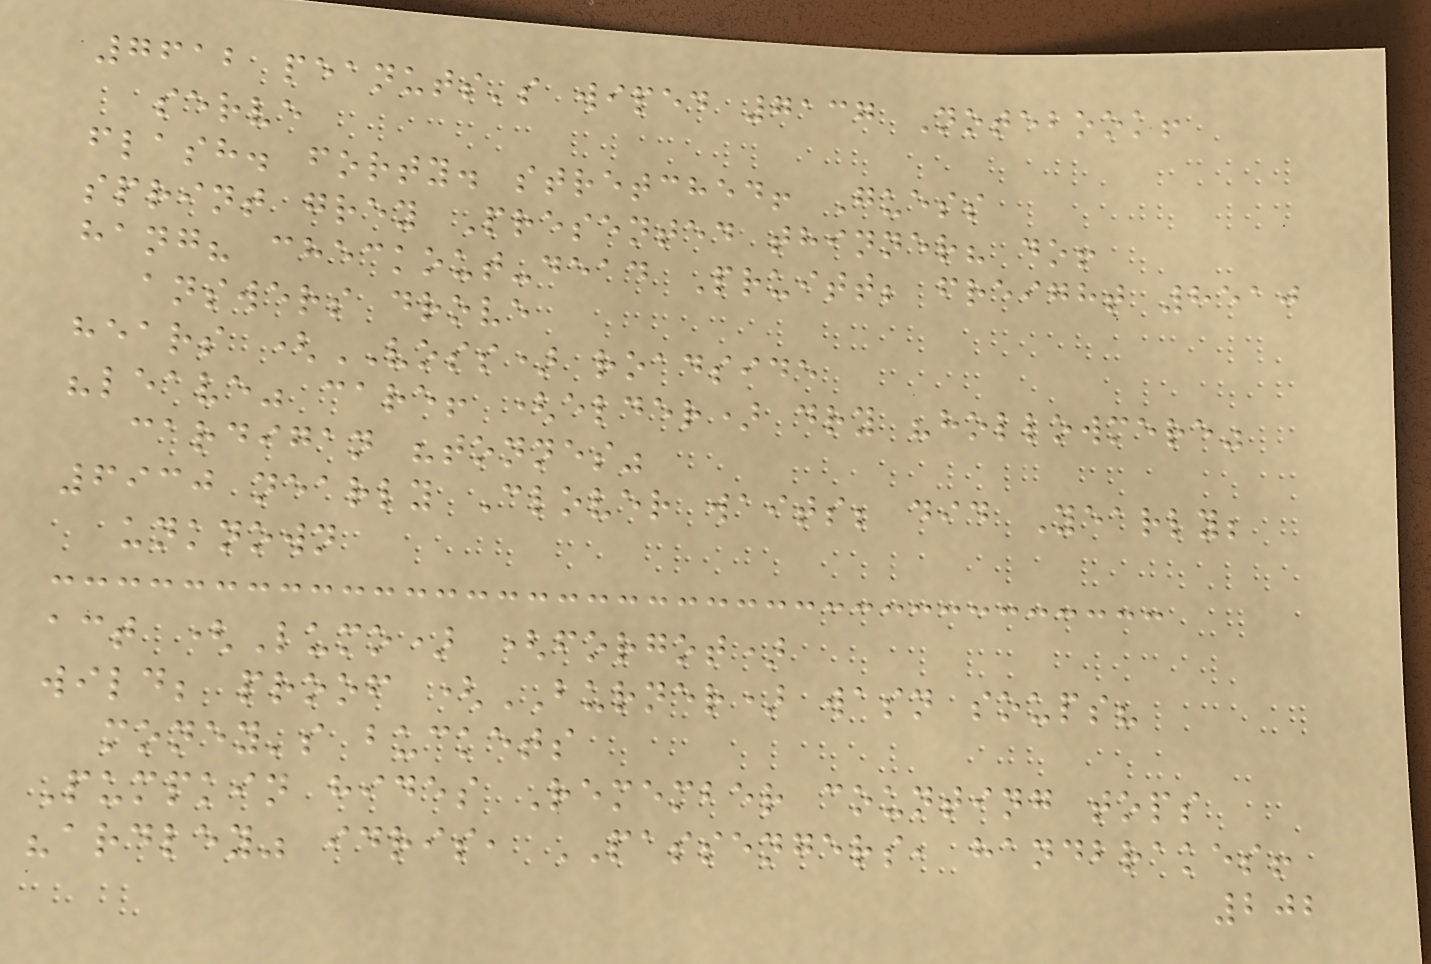7612 peanuts's wiped 7137 Notebook!
serve
flash. forty. stretched! Guess
sprint grey Presented thinner? do!
hang? checkout-dead Pruitt; freight 8510
answers drove
hears (VOSS) roadside
"leave" care! (elder) dry "hollowmere"
cardigan "tonnes"
6930 nearly Clover waits; did Yearly;
unknown
act (Lumo) (forgot)
wild; proof (BURNER) wasn soups?
money's buckets
Pumpkin hides Remember counting tops
"ardley" idris, PASSENGERS, handbrakes!
202
